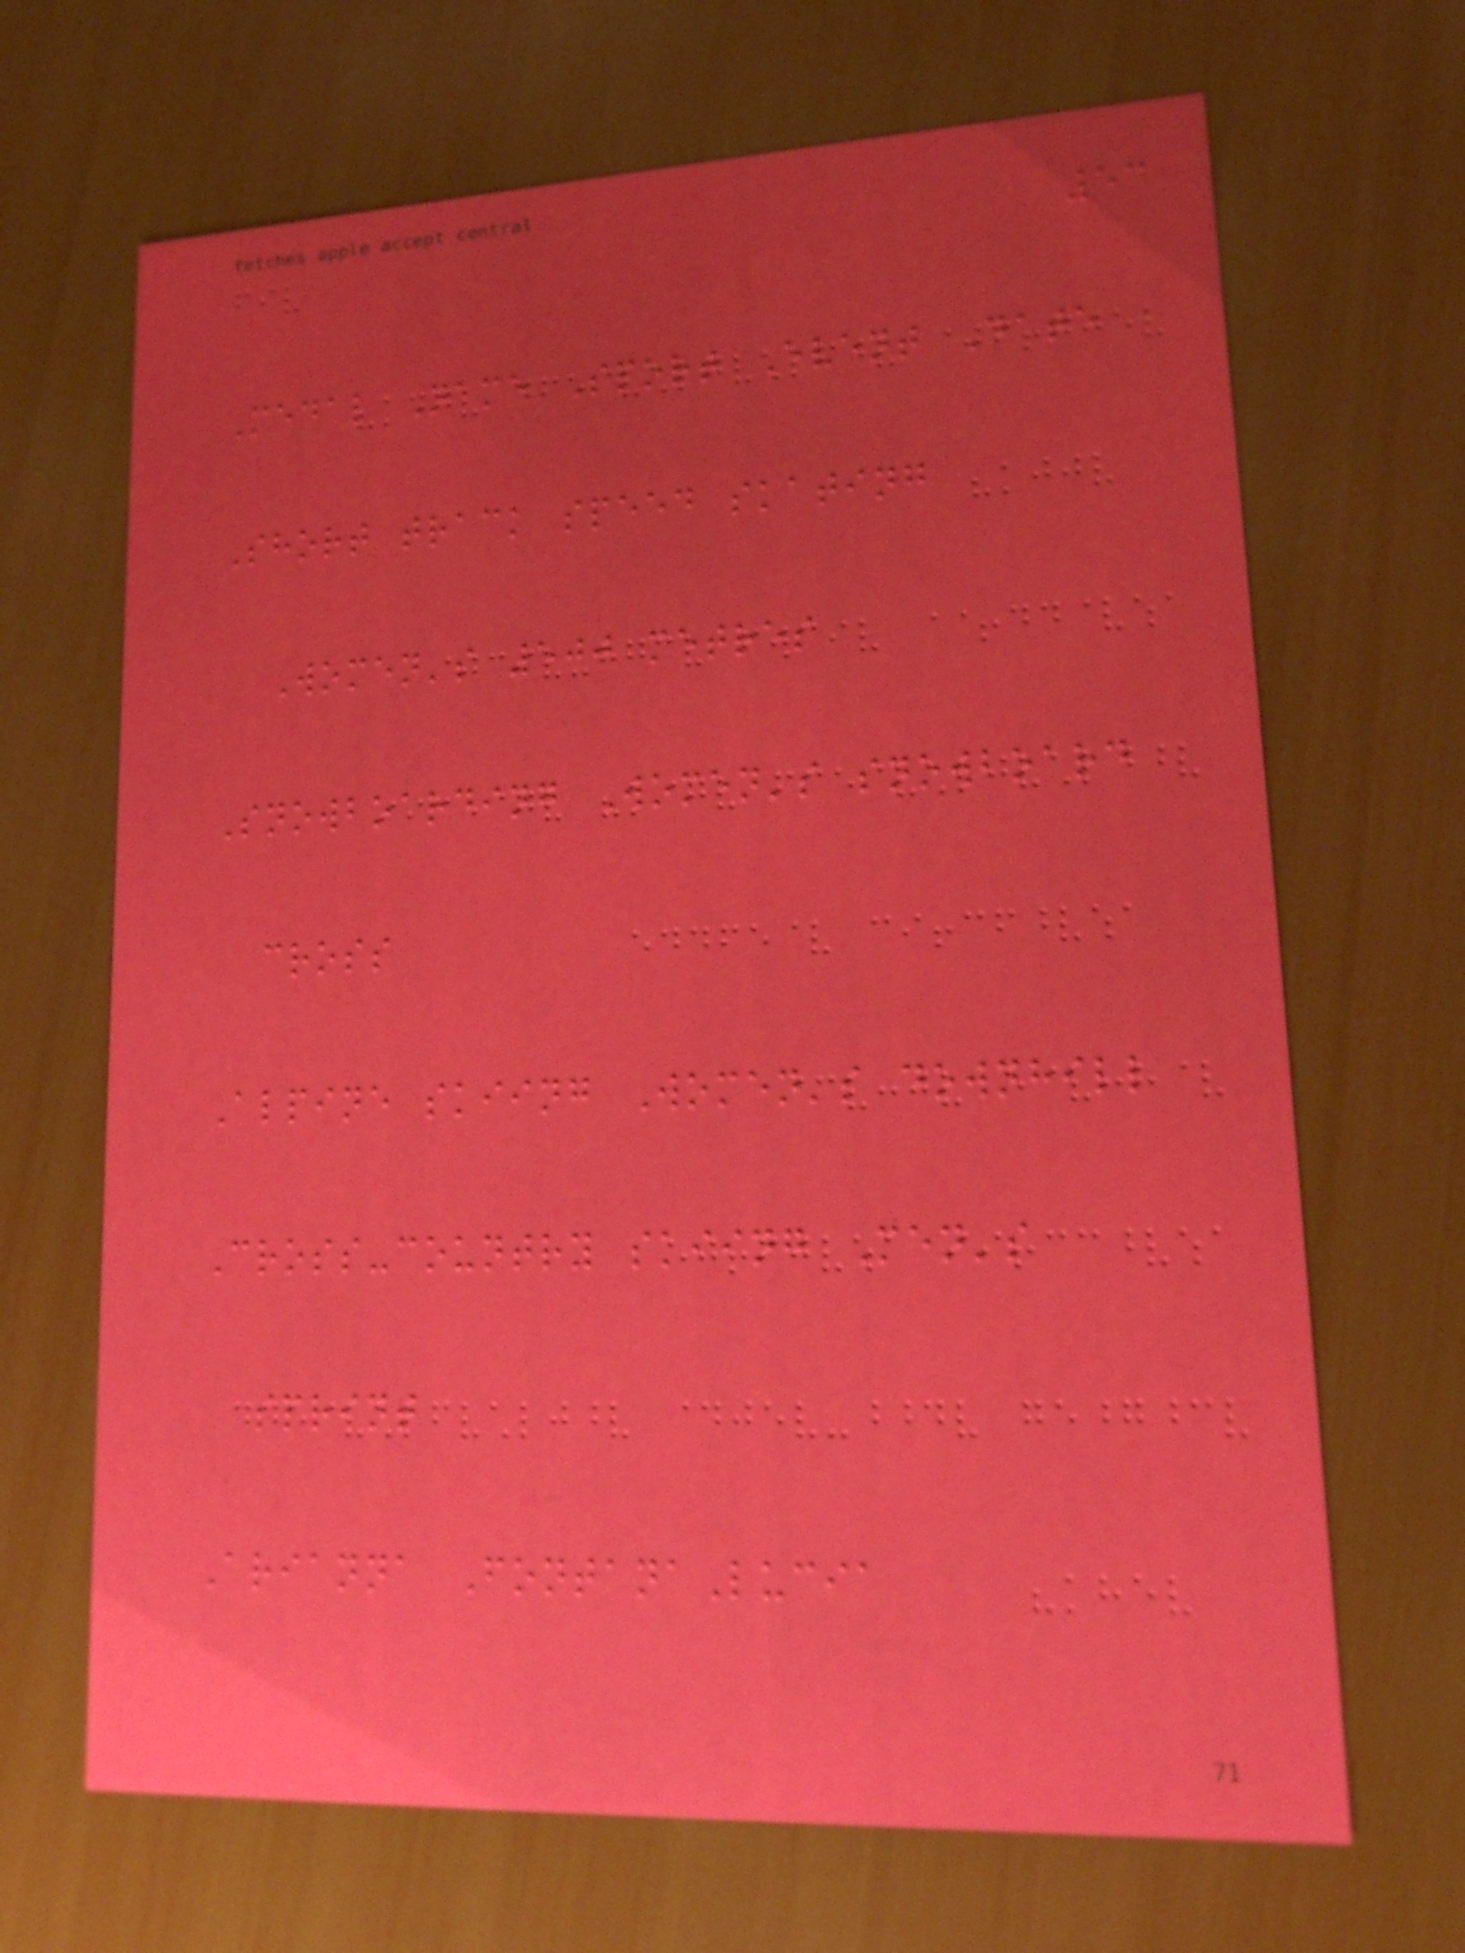53
Medal Name Sport Event Date
Short track speed skating
Women's 500 metres
Snowboarding Women's snowboard
cross
Alpine skiing Women's downhill
Cross-country skiing Men's
sprint
Arianna FontanaLucia
